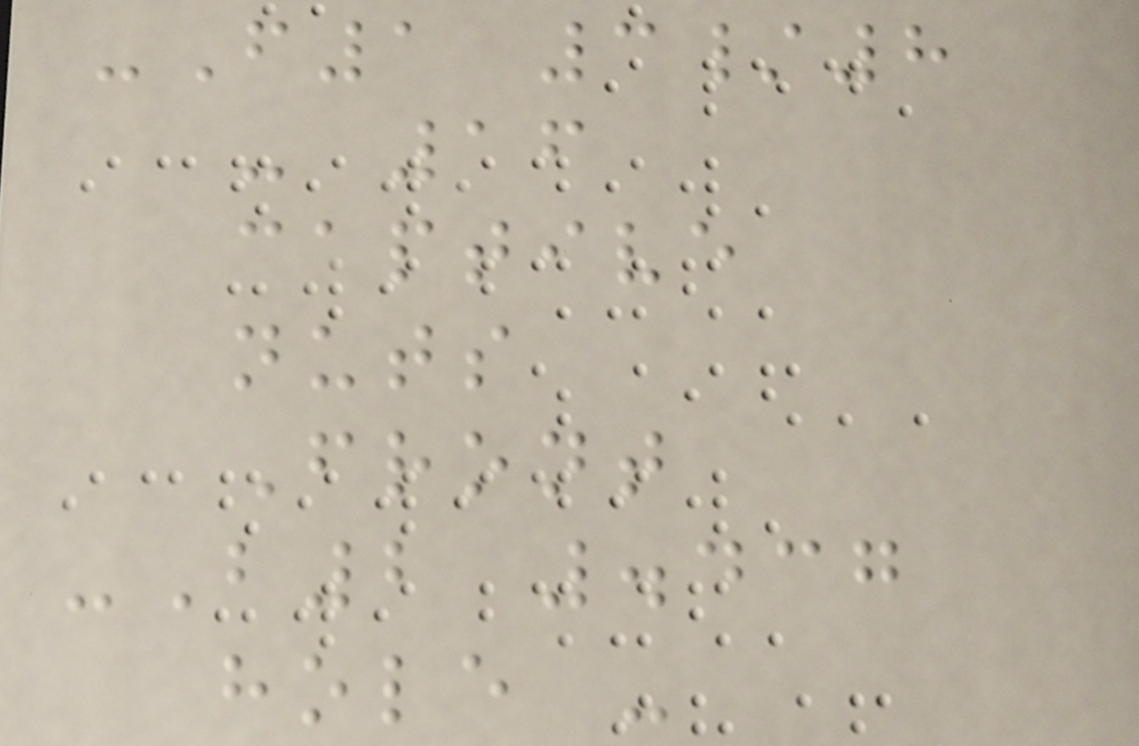-F1 3/8
- 16
captive
nuts
Front
-B2 .437
hole -
